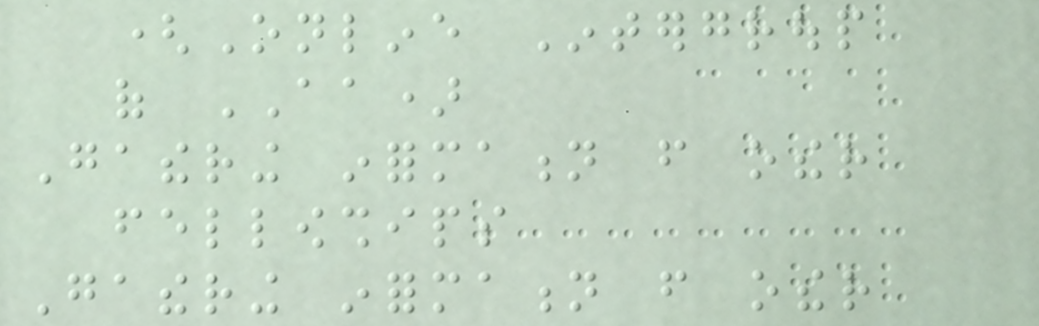(Online Intergroup
of AA)
Gathering information from other
fellowships
Gathering information from other
